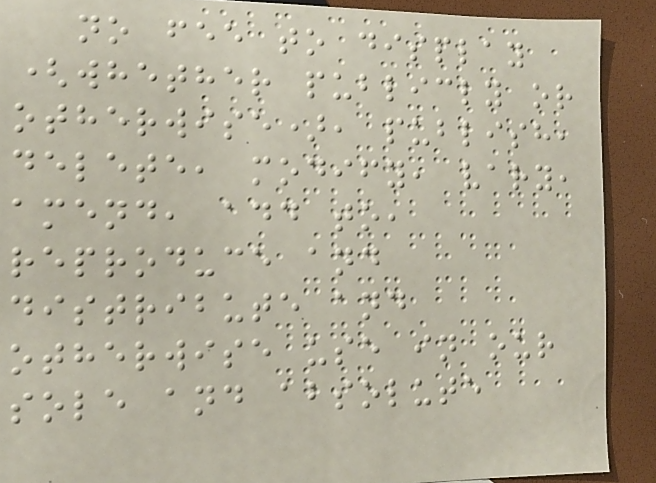no fee to display
(whether publicly or
otherwise), publish,
delete, modify, vary,
amend, add to,
reproduce and
distribute and
otherwise use in our
sole and absolute
